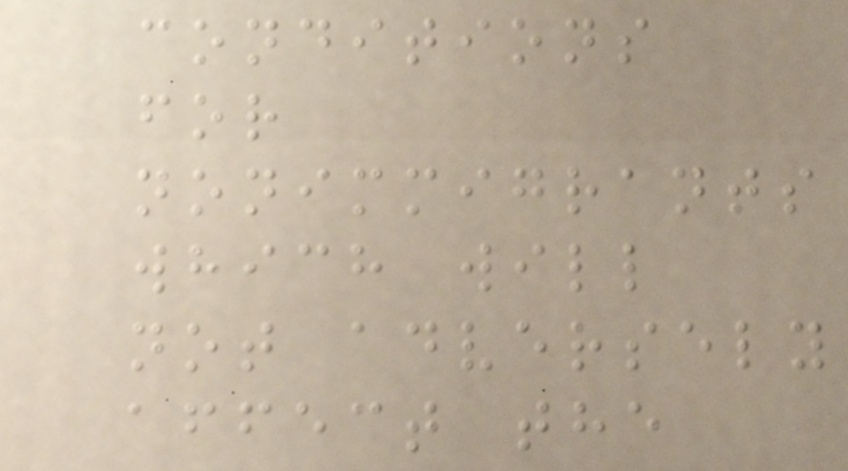conditions
for
nonimmigrants
which will
not adversely
affect the
